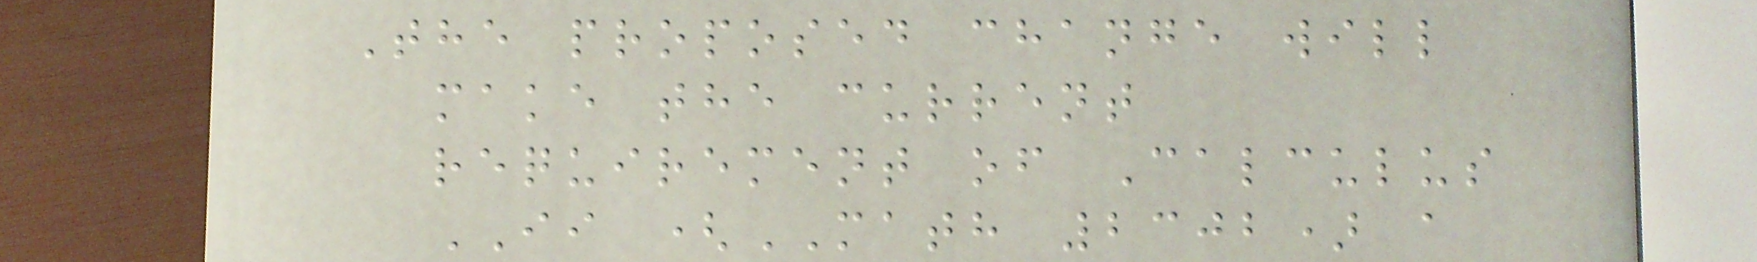The proposed change will
make the current
requirement of Calculus
II (MATH 2302) a
